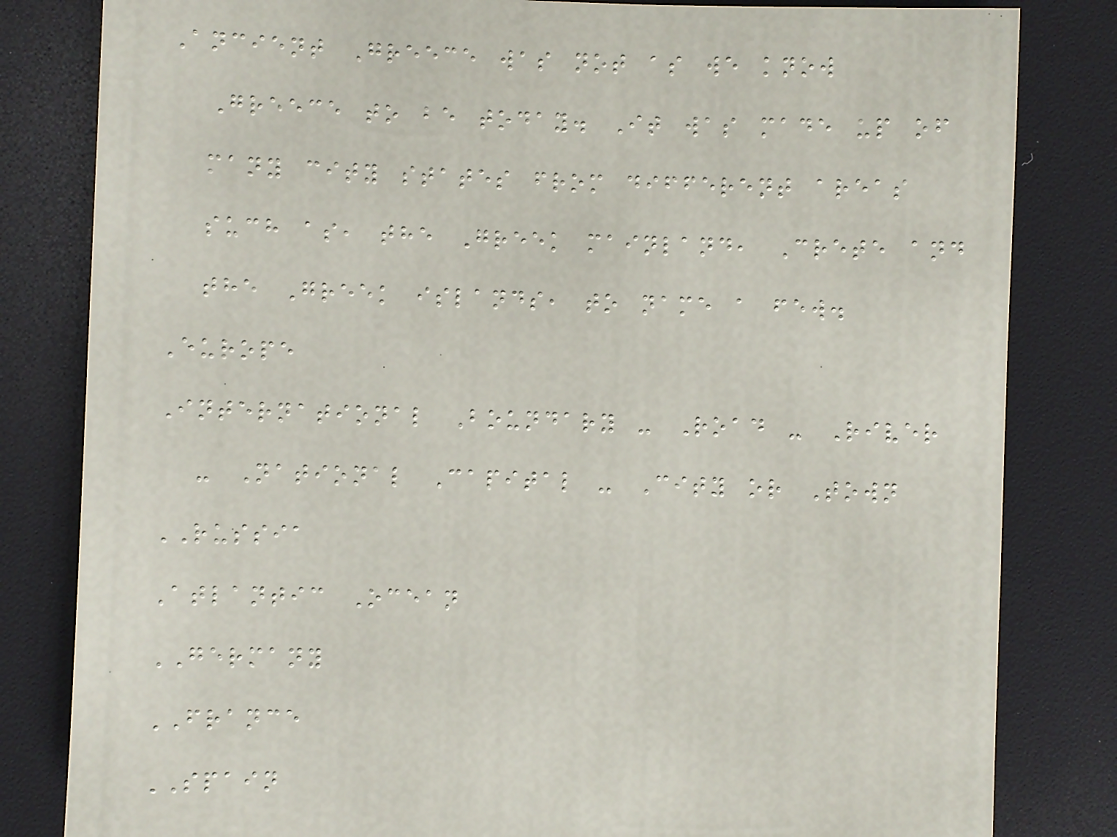Ancient Greece was not as we know
Greece to be today. It was made up of
many city states from different areas
such as, the Greek mainland, Crete and
the Greek islands, to name a few.
Europe
International Boundary - Road - River
- National Capital - City or Town
RUSSIA
Atlantic Ocean
GERMANY
FRANCE
SPAIN
